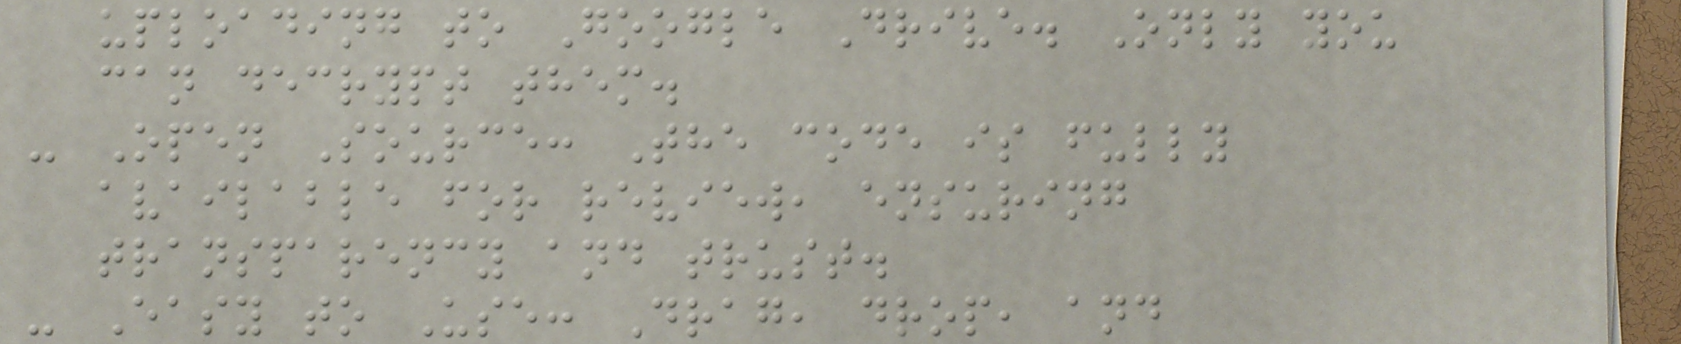uploading to Google Drive. Only you
can decrypt them.
- Open Source: The code is fully
available for review, ensuring
transparency and trust.
- Easy to Use: Drag, drop, and
